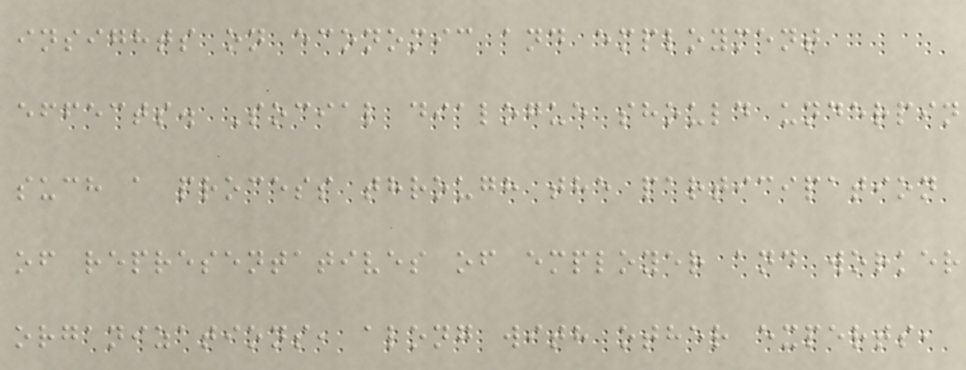insights on economic and employment
effects. Social dialogue should underpin
such a process through the participation
of representatives of employer and worker
organizations, along with other experts,
